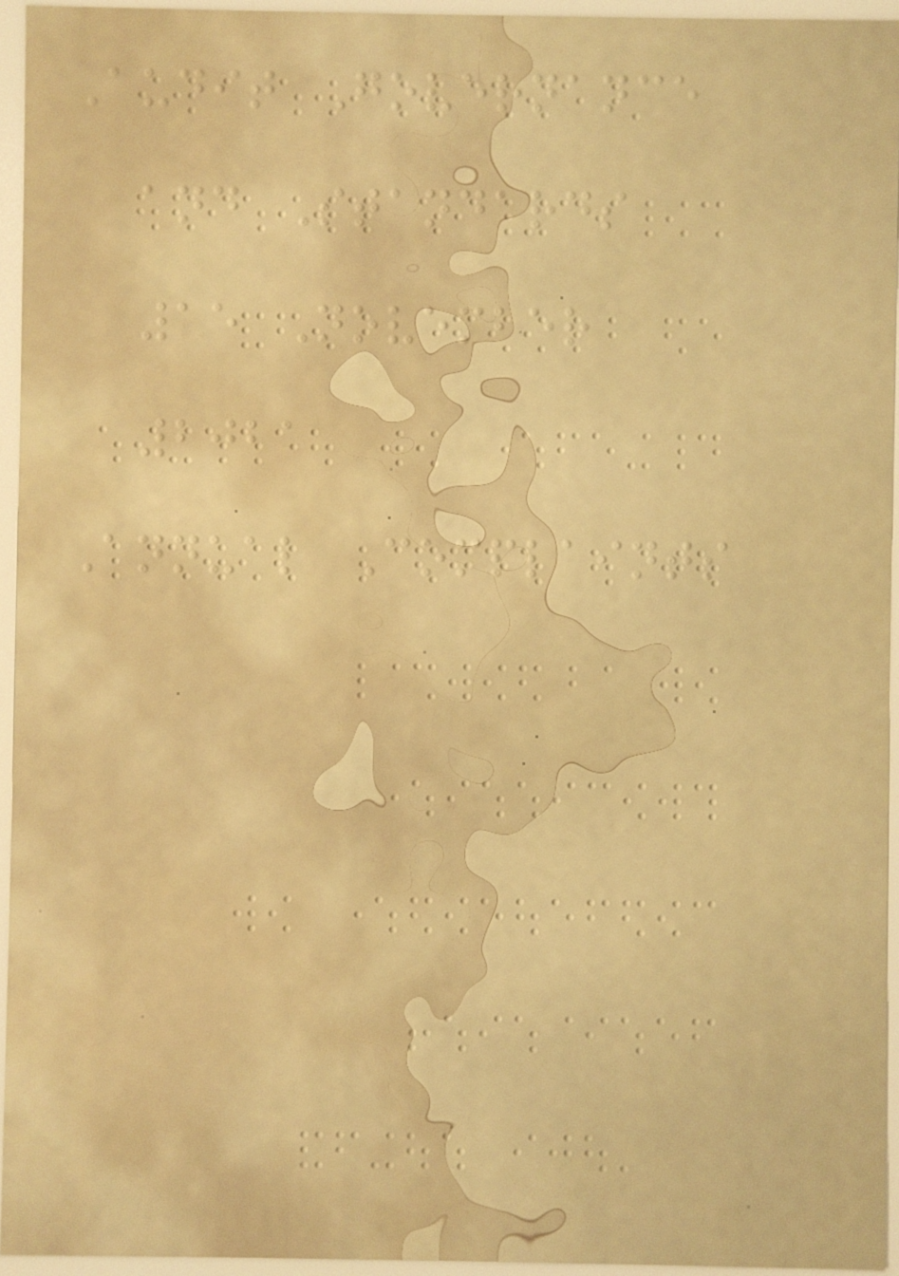Audit Governance
and Standards
15 November
2021
Annual Complaints
